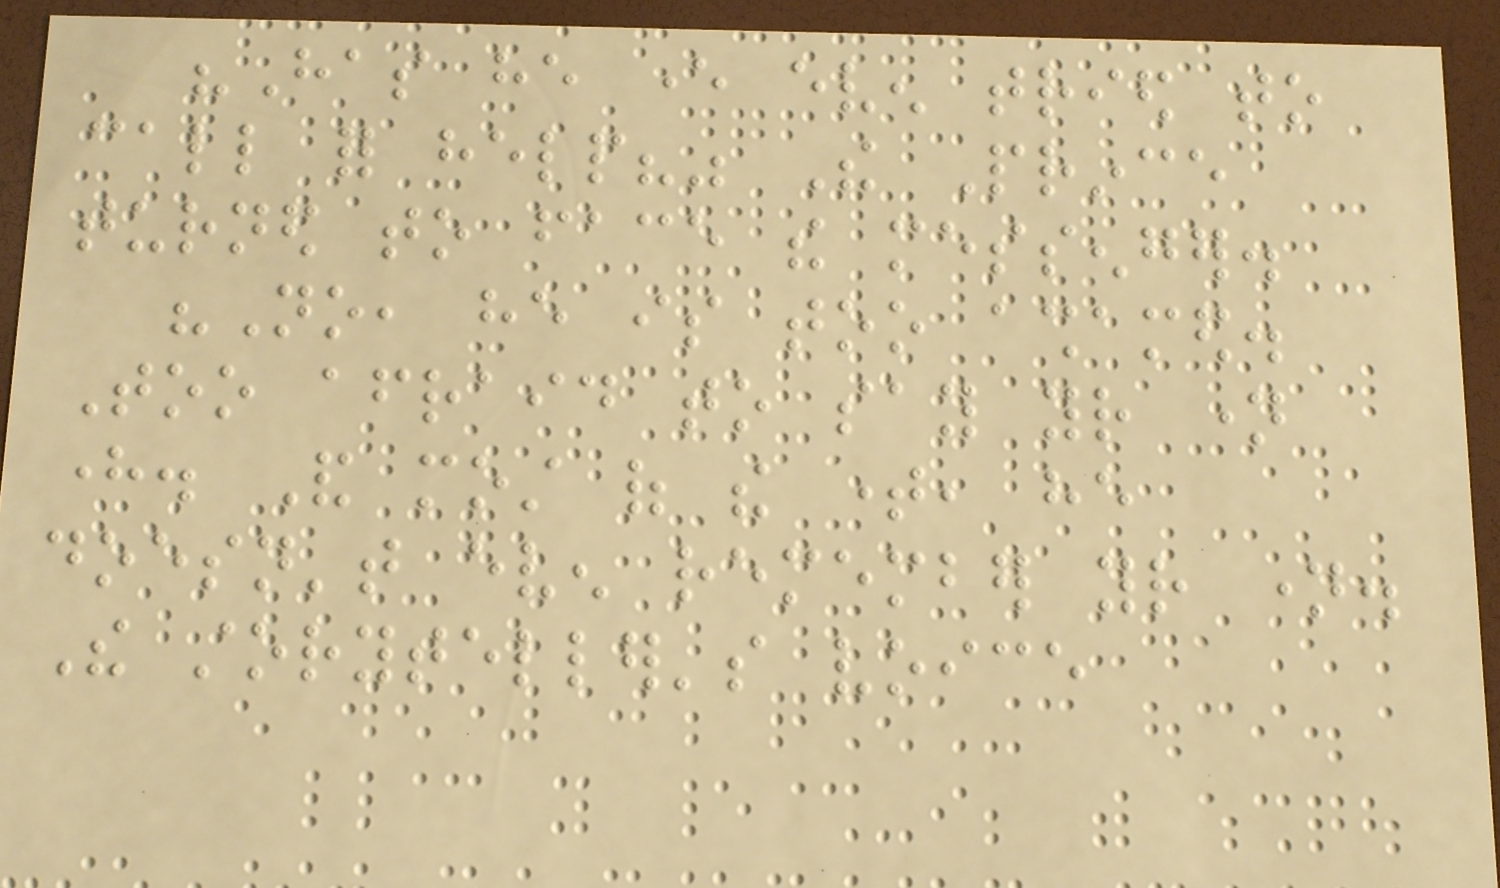"Has he ever even tried to
call for help?" The Prince
turned to face the messenger.
"No, he is too ashamed.
Too afraid to say your name
here. And most of the time, he
doesn't even remember your name.
The storyteller's voice
